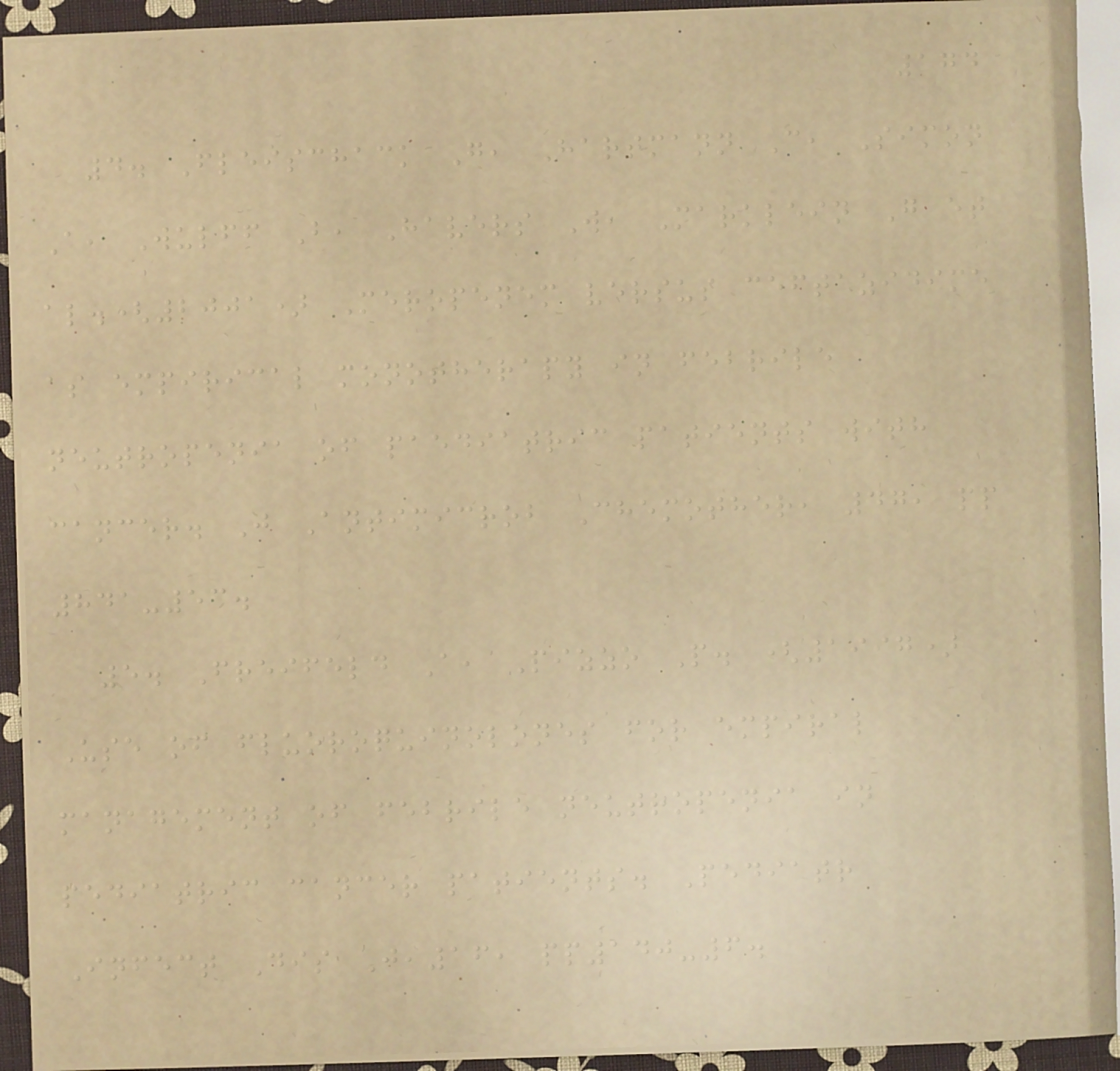174
4. Fleischack G, Hartmann C, Simon
A, Wulff B, Havers W, Marklein G et
al.(2001) Meropenem versus ceftazidime
as empirical monotherapy in febrile
neutropenia of paediatric patients with
cancer. J Antimicrob Chemother, 47, pp
841-53.
5. Freifeld A, Pizzo P. (1997)
Use of fluoroquinolones for empiral
management of febrile neutropenia in
pediatric cancer patients. Pediatr
Infect Dis J,16, pp140-6.
